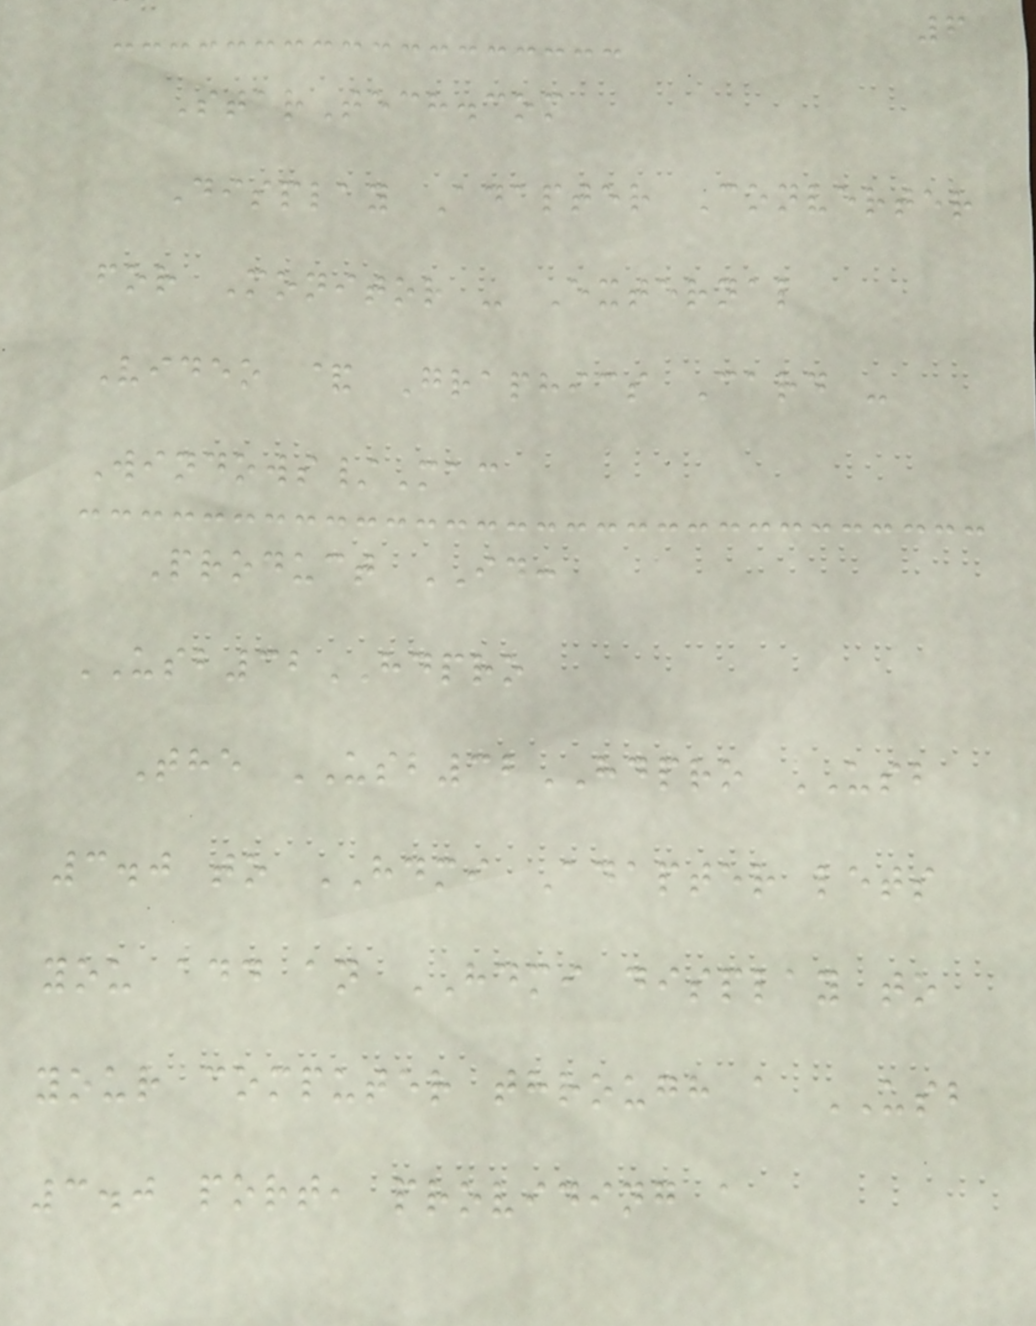6
StarTech.com
Display Adapter Converter
for Monitor - External
Video & Graphics Card -
Windows/Mac
Product ID:
USB32HDPRO
The USB32HDPRO USB
3.0 to HDMI Adapter lets
you add an HDMI display to
your computer through a USB
3.0 port, providing a
